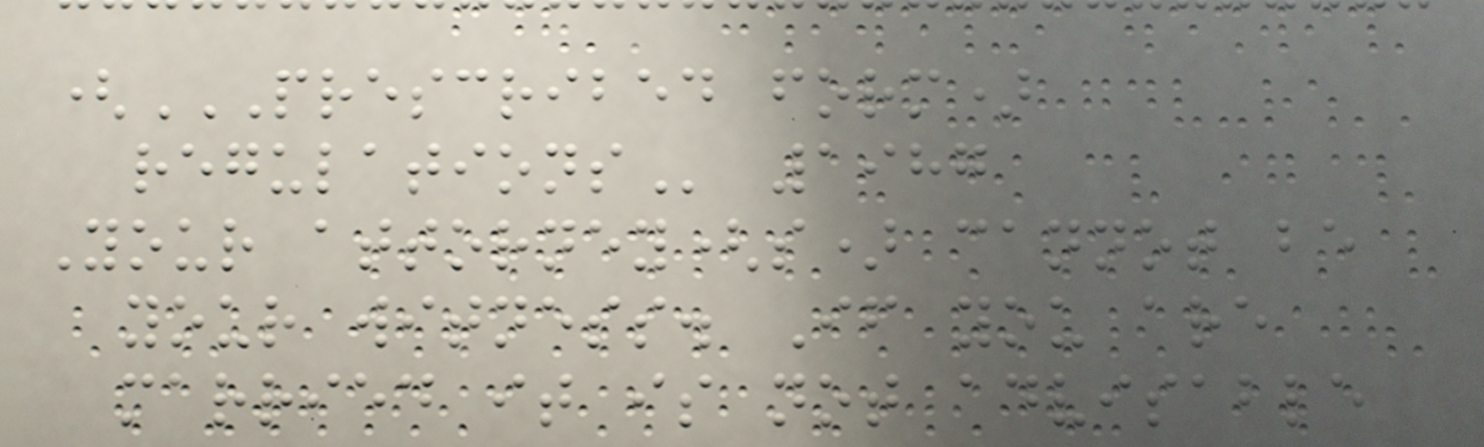(PRESCRIBED FORM)
REGULATIONS 1987
Your attorney(s) cannot be
your witness. If you are
married it is not advisable
